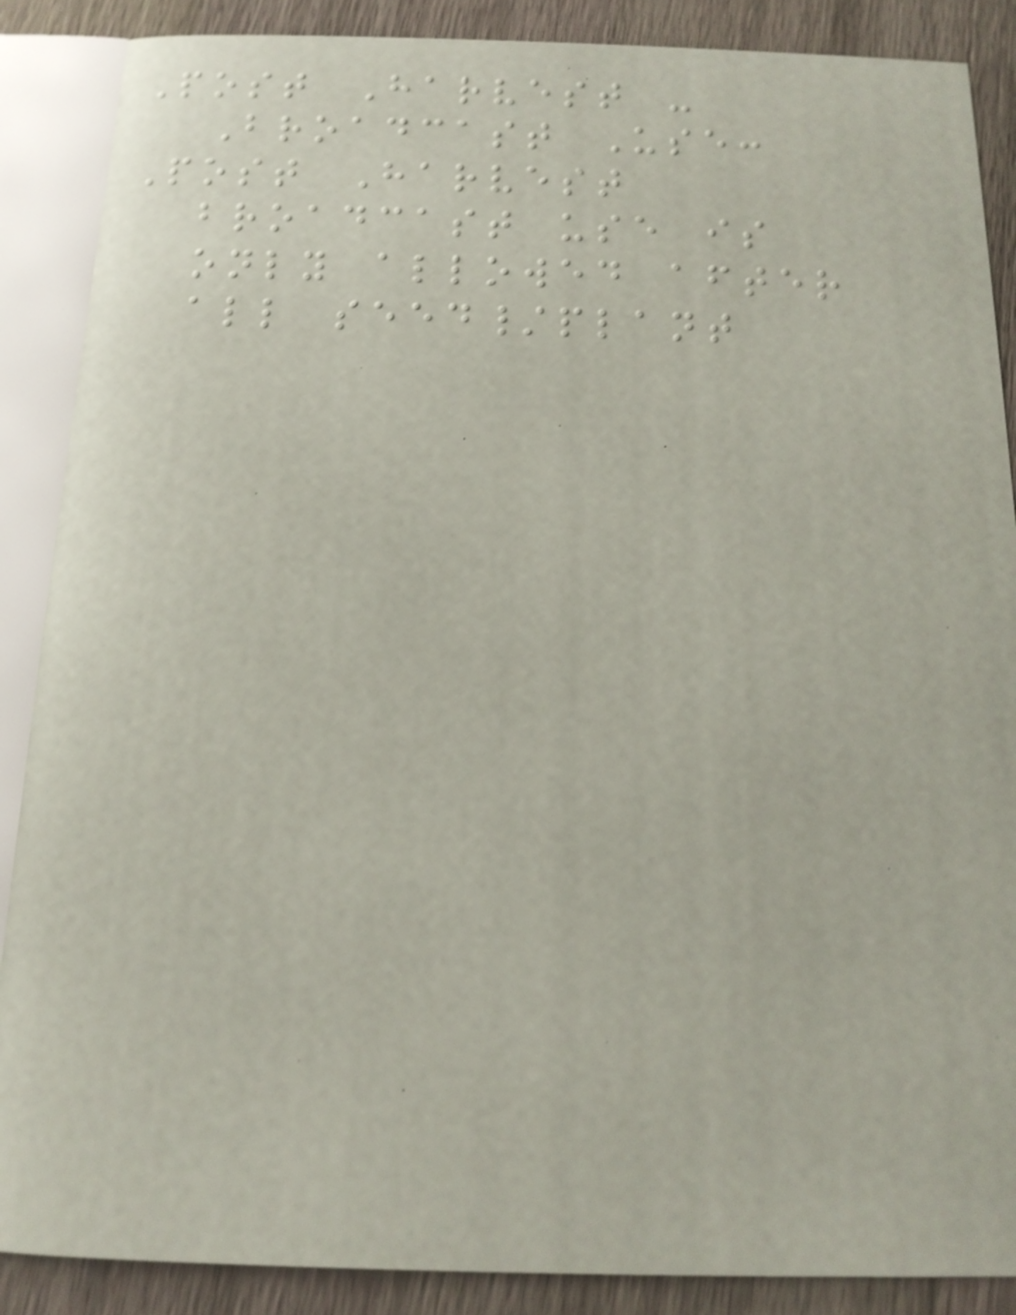Post Harvest -
Broadcast Use:
Post Harvest
broadcast use is
only allowed after
all seed/plant
